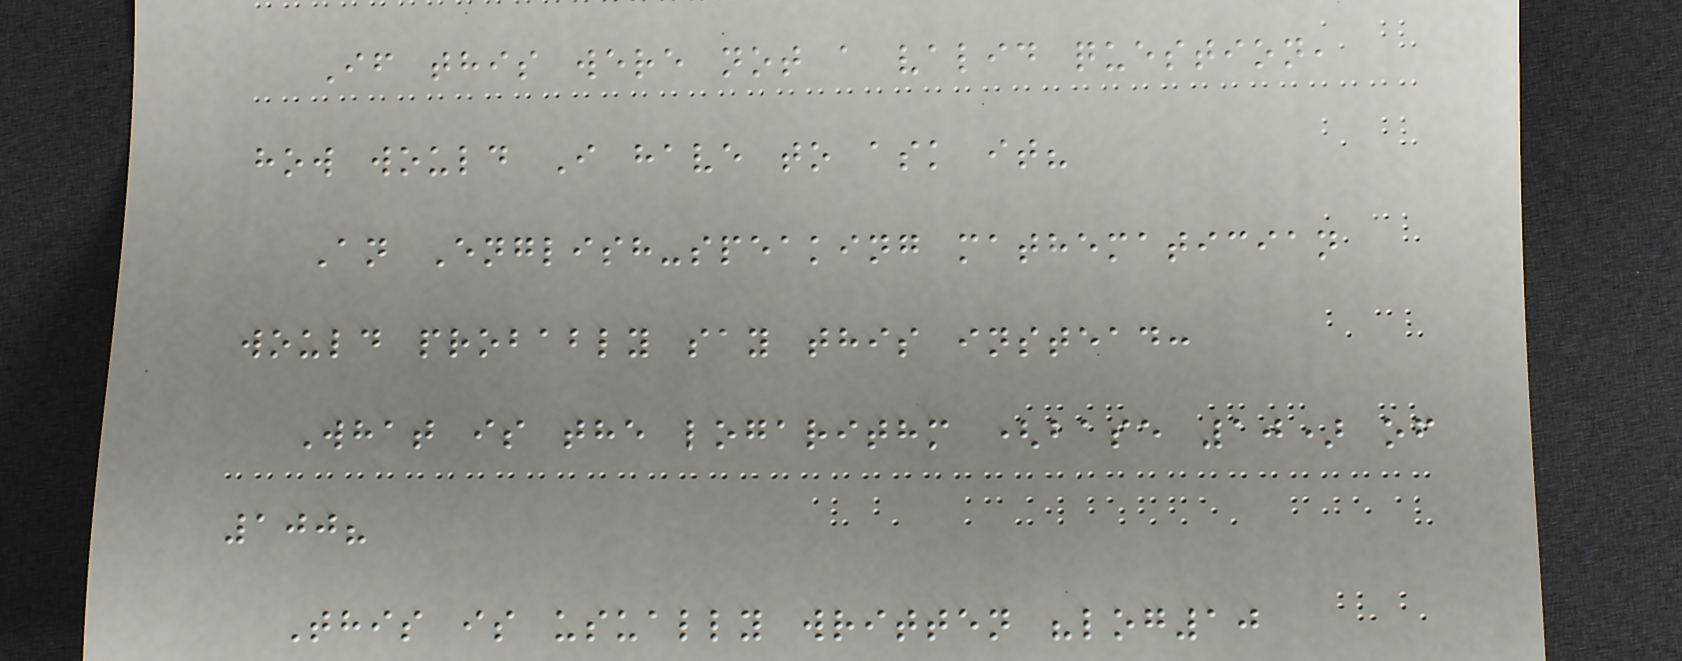If this were not a valid question,
how would I have to ask it?
An English-speaking mathematician
would probably say this instead:
What is the logarithm (base 10) of
100?
This is usually written "log10
